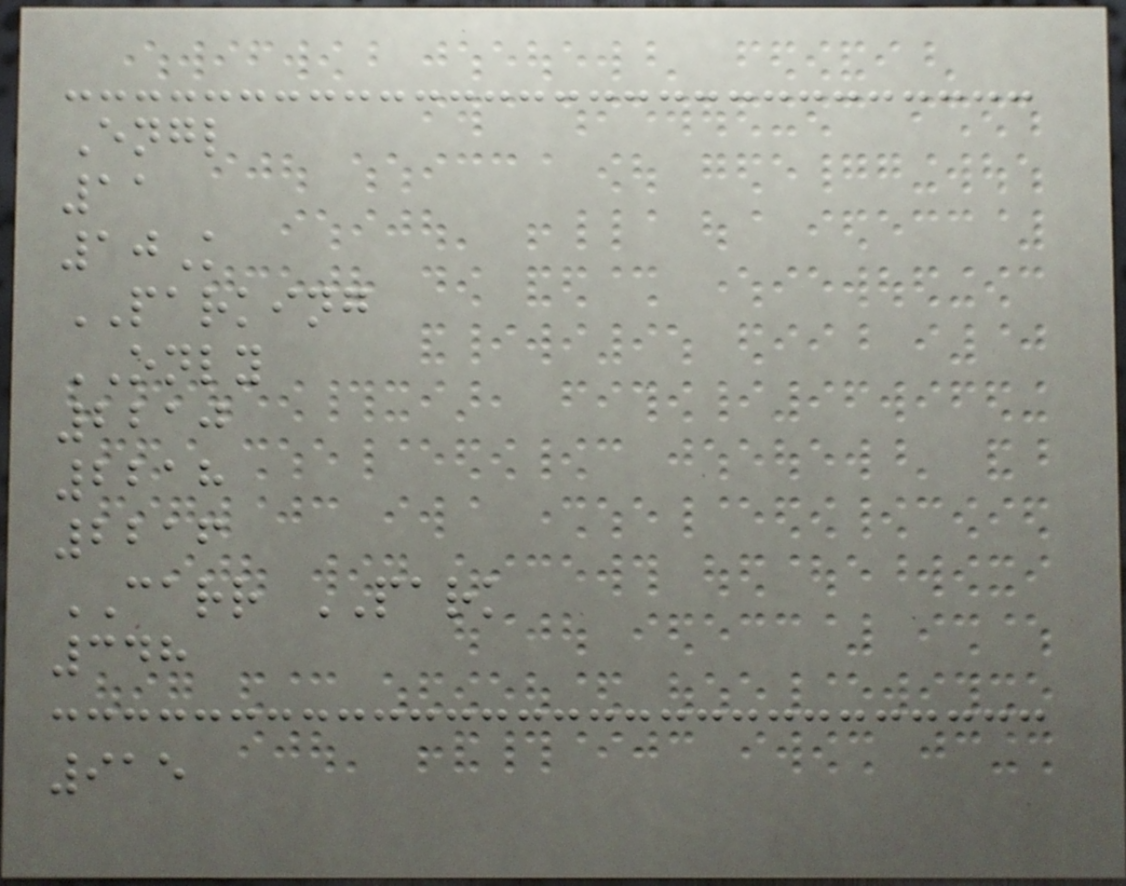Engl
11
10K
PARKING
ONLY
2210
2218
2216
CARR PARK
348
915
